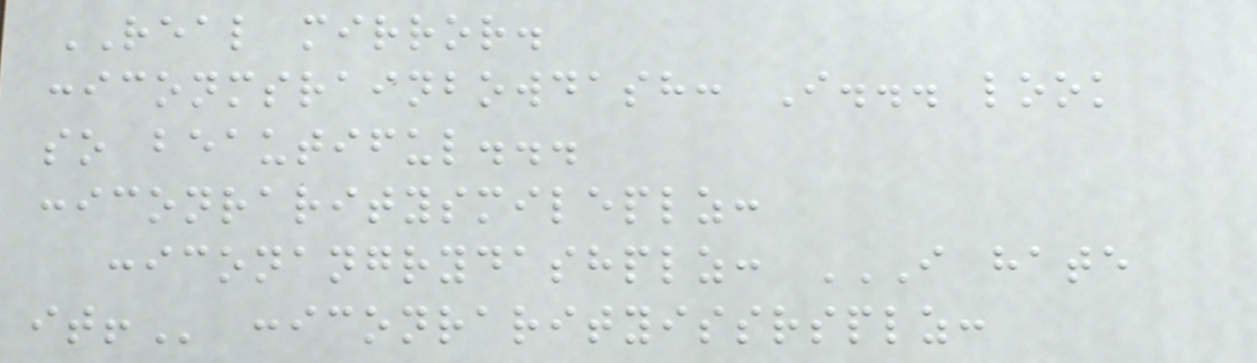REAL mirror.
:iconmsrainbowdash: I... look
so beautiful...
:iconraritysmileplz:
:iconangrydashplz: I HATE
IT! :iconrarityissrsplz:
